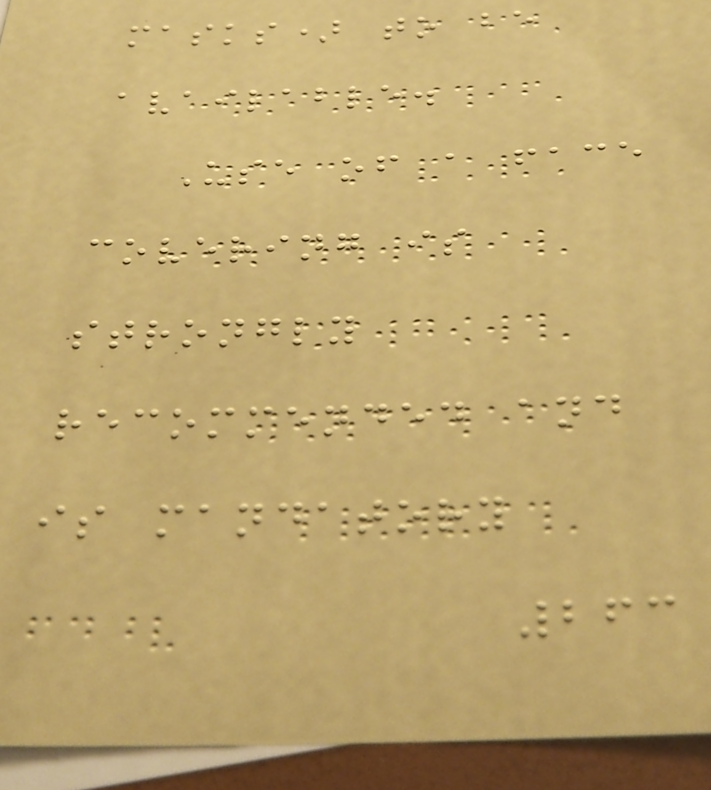masks) to be
available.
Use of a face
covering is
strongly
recommended and
is mandatory
263
